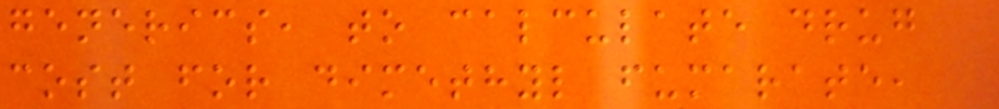generics, to calculate drug
cost for dimethyl fumarate,
